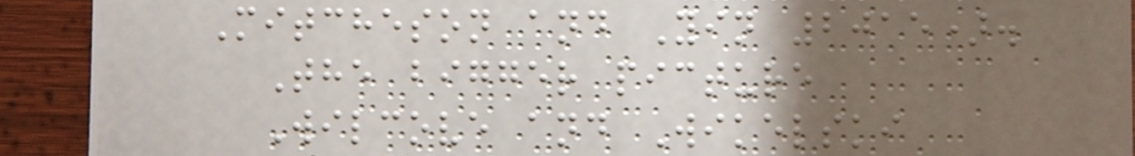Mitcheson and Yin 2015).
The bigger picture
Wilcove and Wikelski
